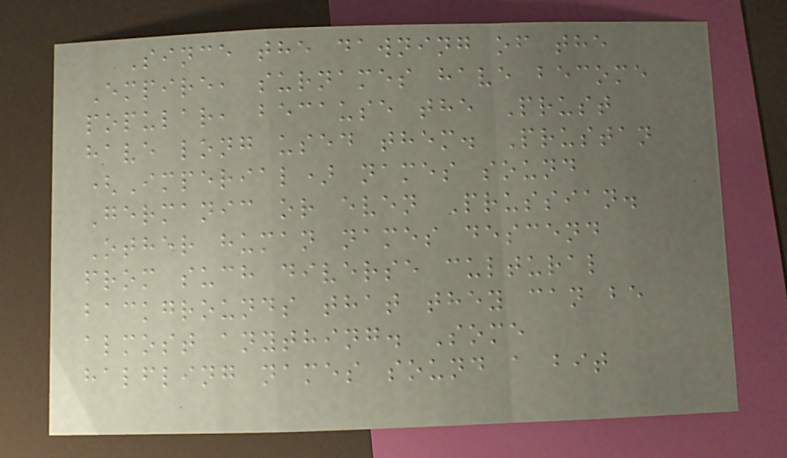Since the dawning of the
Empire, surnames have become
popular, because the Prust
have long used them. Prustan
(Imperial) names sound
Germanic or even Prussian.
Other human names descend
from such diverse cultural
backgrounds that they can be
almost anything. Some
halfling names sound a bit
